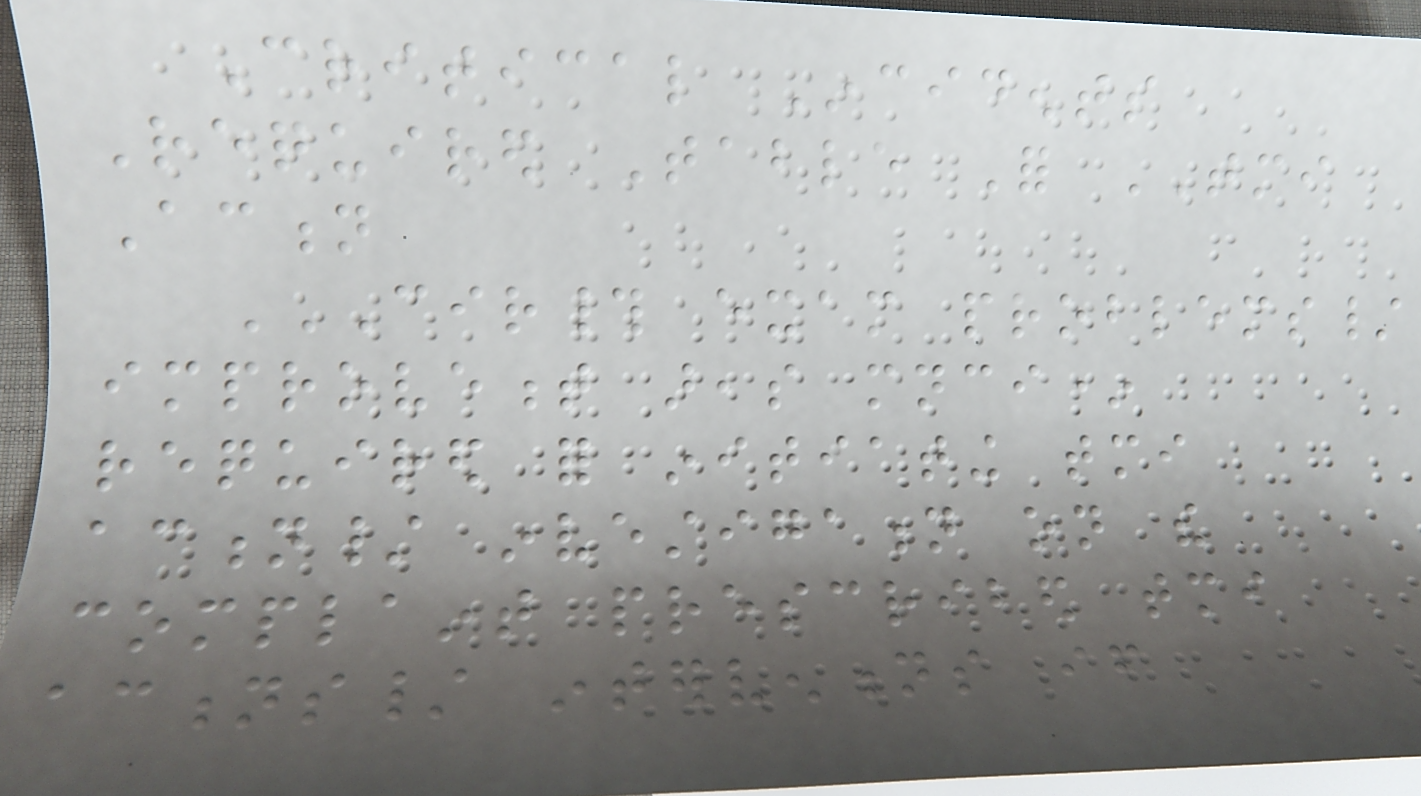Critical Incidents
Required Table For TMI
Action
CIR# EXAM PROBLEMS/
IMPROVEMENT AREAS MNCI*
REQUIRED FOR INITIATING TMI
ACTION/ INVESTIGATION ON THE
COMPLAINT PRESCRIBED TMI
ACTIONS/ INTERVENTIONS IF
